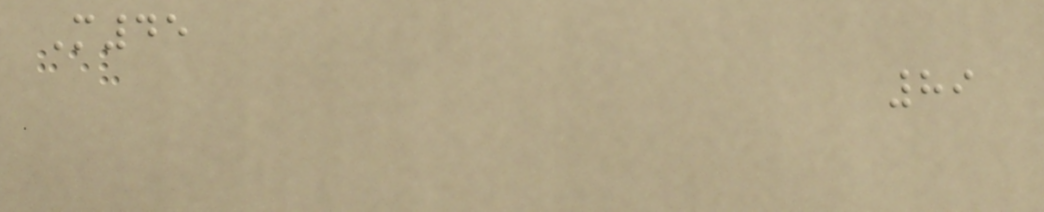M45
89
